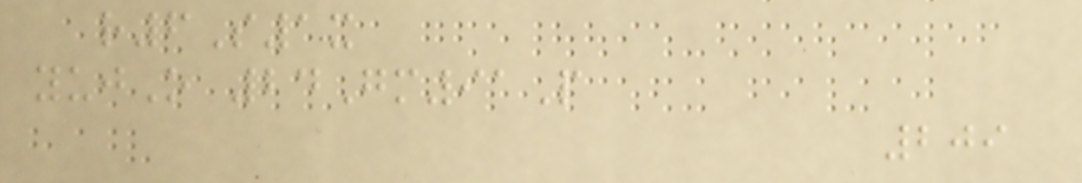r6S1x
yujO 24Gm91P
209
